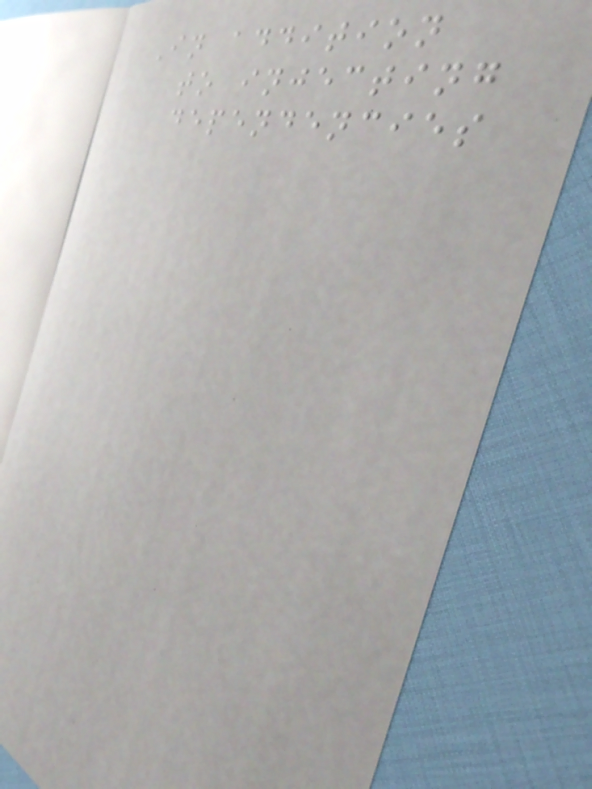In addition
to injecting
dependencies
